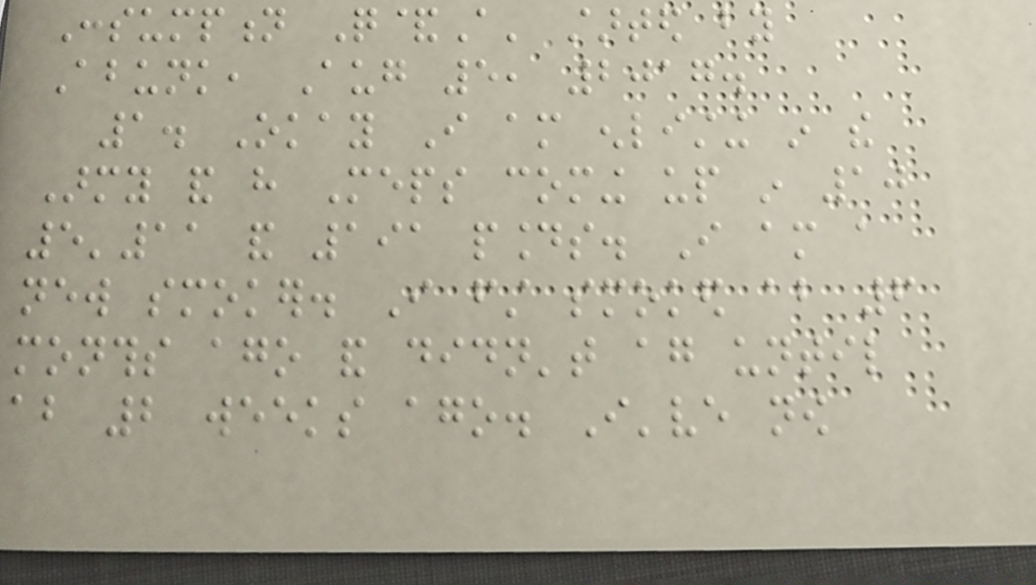Consumption Q&A' started by
Abunk, Aug 5, 2017.
1. Okay I am enlisting in the
Army and have Meps coming up in 10
5'11 and 191 pounds. I am a
new smoker. I first smoked about 6
months ago and didn't again until
about 2 weeks ago. I've now
